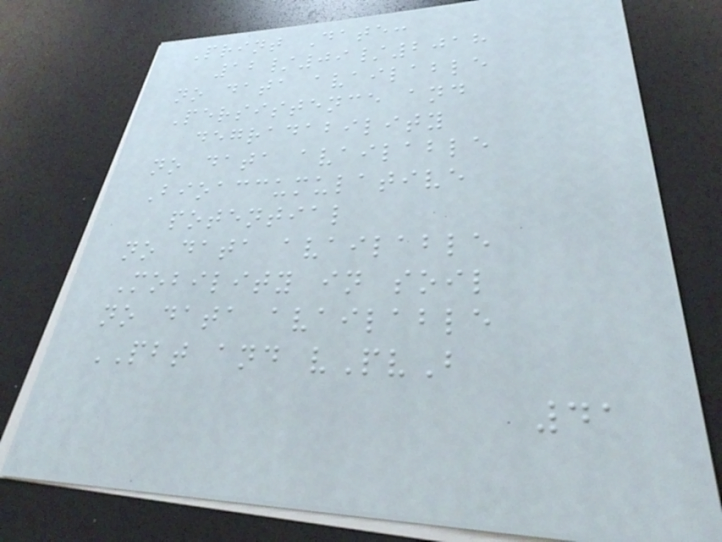Print Date:
12/09/2018
no data available
Persistence and
degradability
no data available
Bioaccumulative
potential
no data available
Mobility in soil
no data available
PBT and vPvB
41
